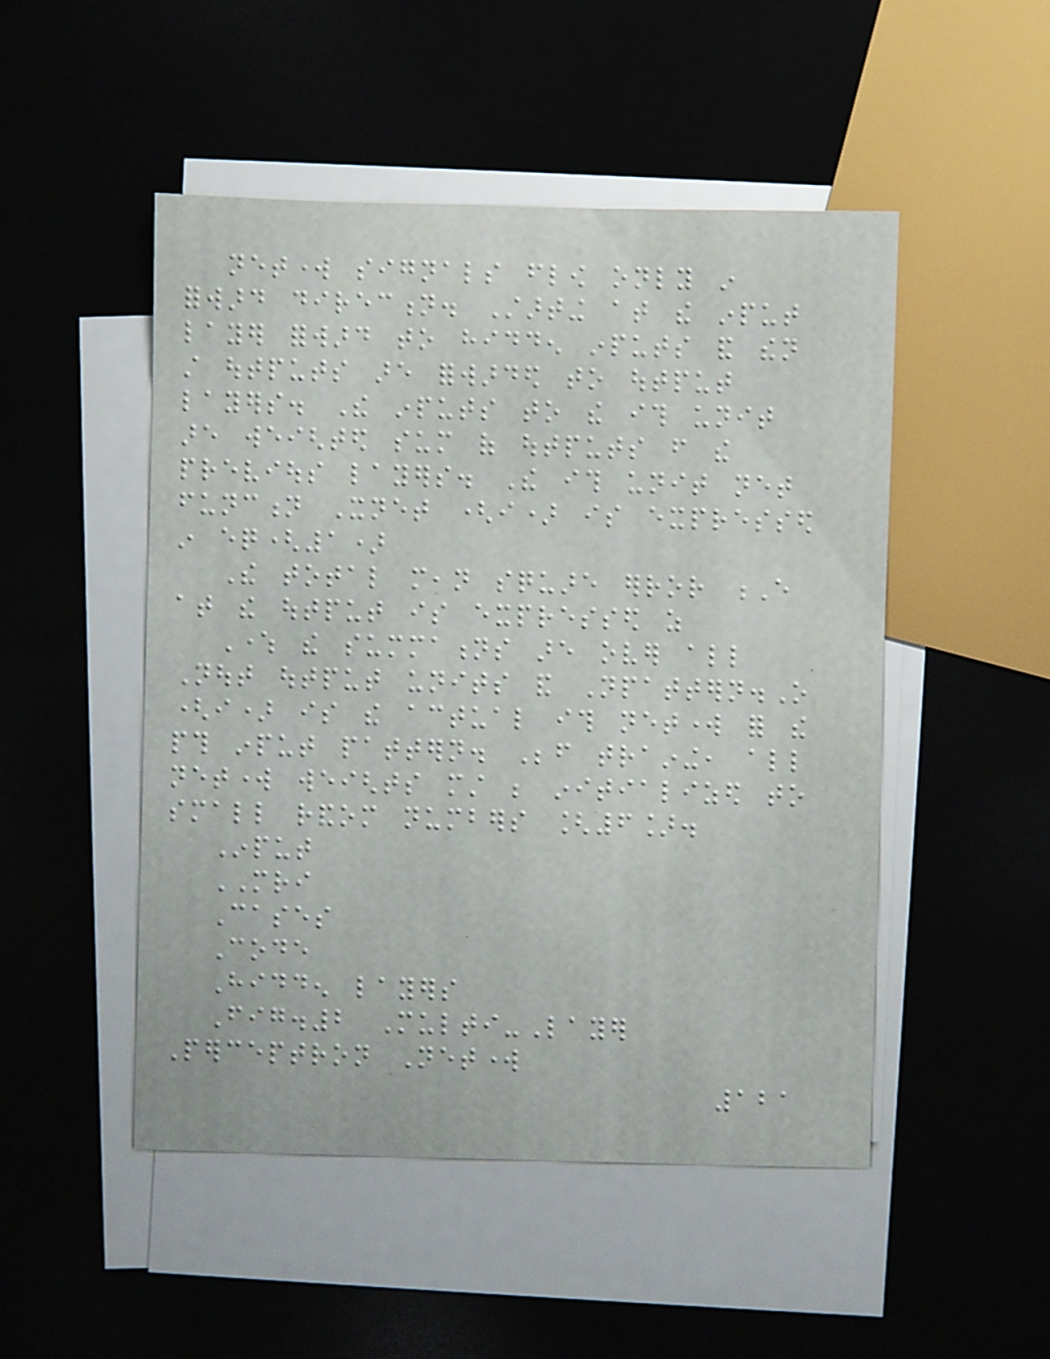network signals flow only in
forward direction. Starting at the input
layer forward to hidden inputs and then
still outputs are forwarded to output
layers. The inputs to the ith unit
are weighted sum of outputs from the
previous layers. The ith unit net
function Xnet (i) is expressed
in eq(1)
The total mean square error E
at the output is expressed as
Where the summations are over all
Nout output units and Npattern.O
(i) is the actual ith network for the
pth input pattern. Before training, all
network weights must be initialized to
small random numbers [6].
Input
MRI
Cases
Code
Hidden layers
Fig.2 Multi-Layer
Perceptron Network
121
